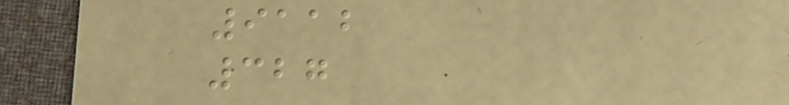9112
327
